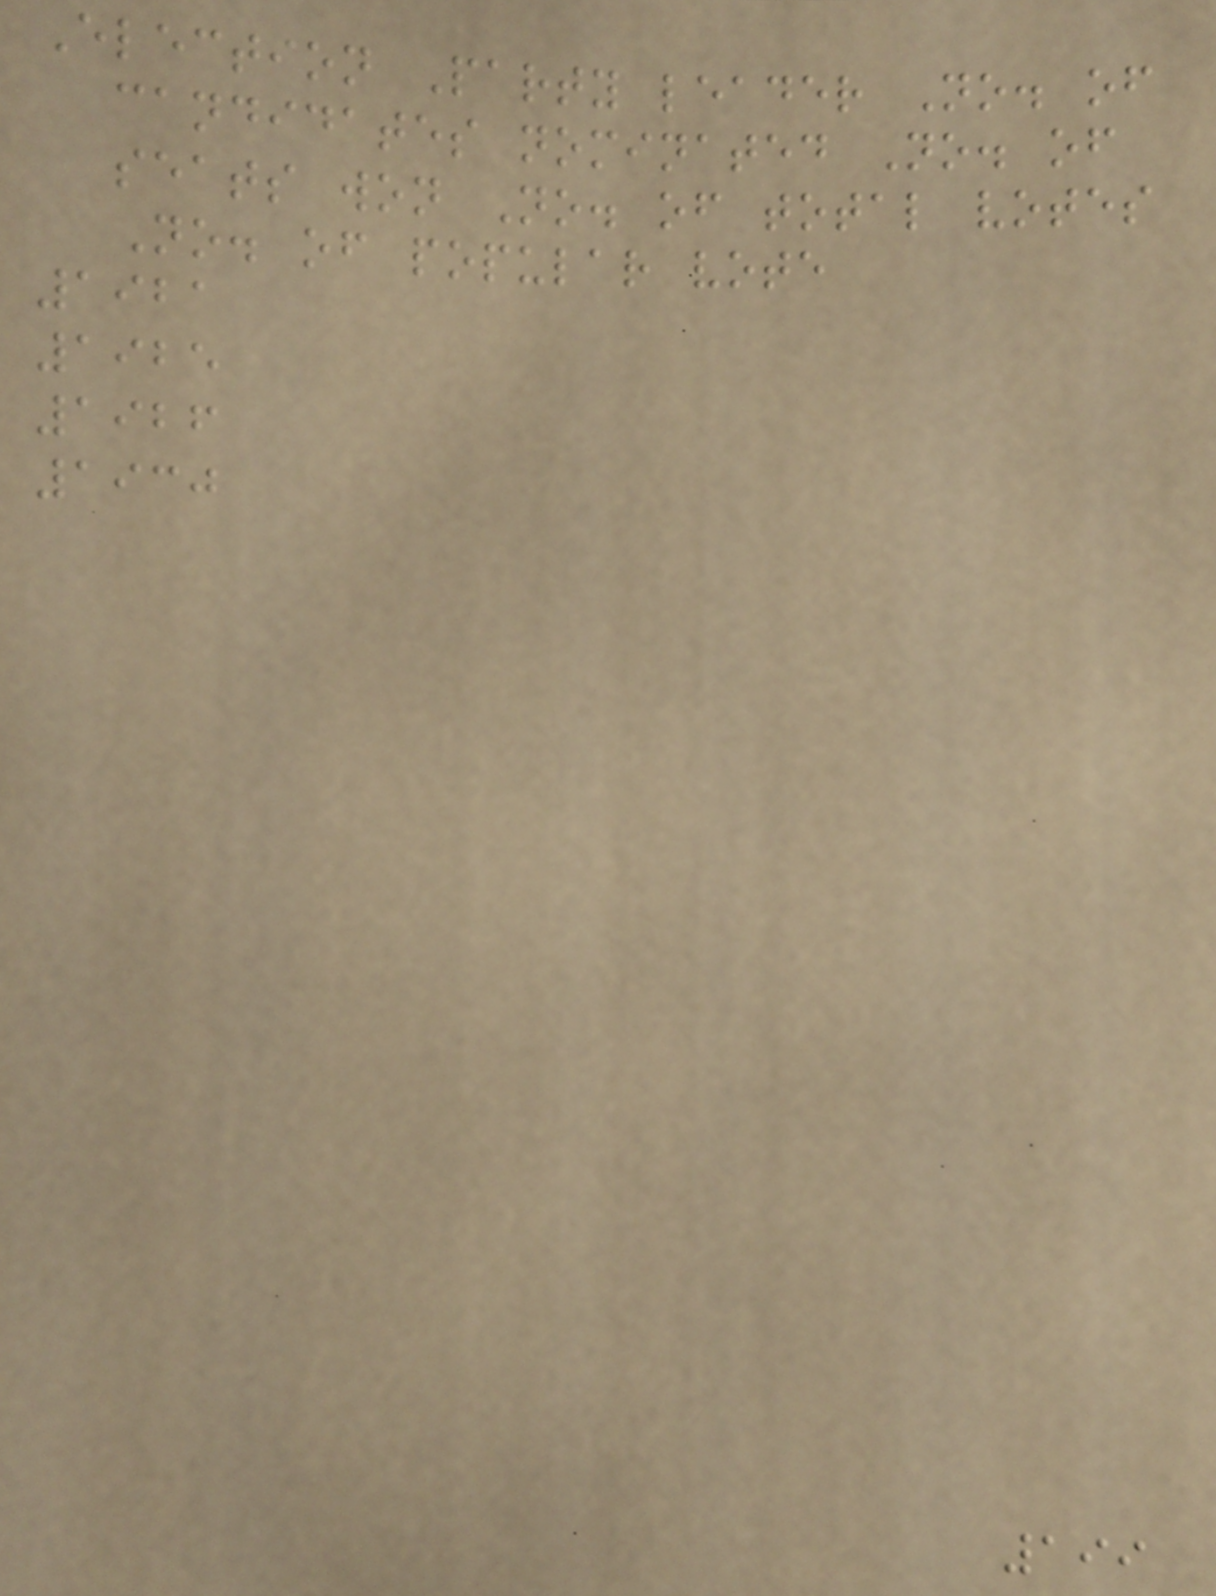Election Party leader No. of
candidates nominated No. of
seats won No. of total votes
No. of popular vote
1921
1925
1926
1930
199
